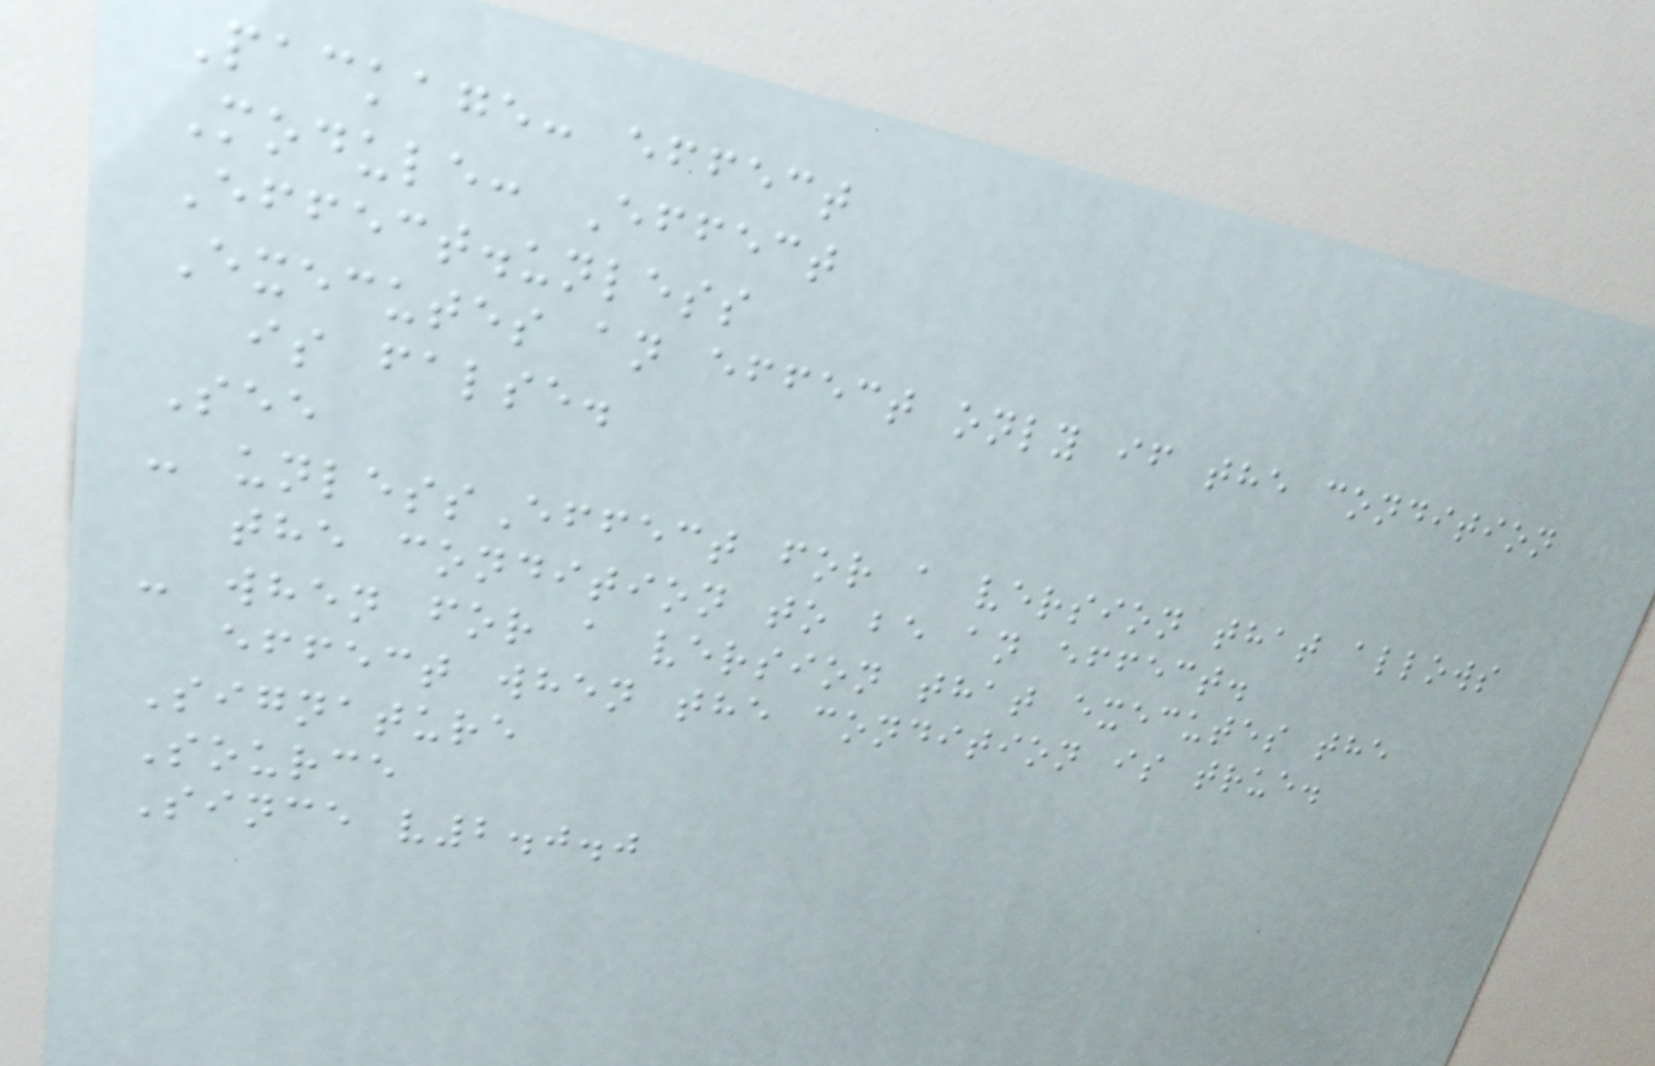Package: effect
Module: Effect
Effect.unless
Executes an effect only if the condition
is false.
See
- unlessEffect for a version that allows
the condition to be an effect.
- when for a version that executes the
effect when the condition is true.
Signature
Source
Since v2.0.0
